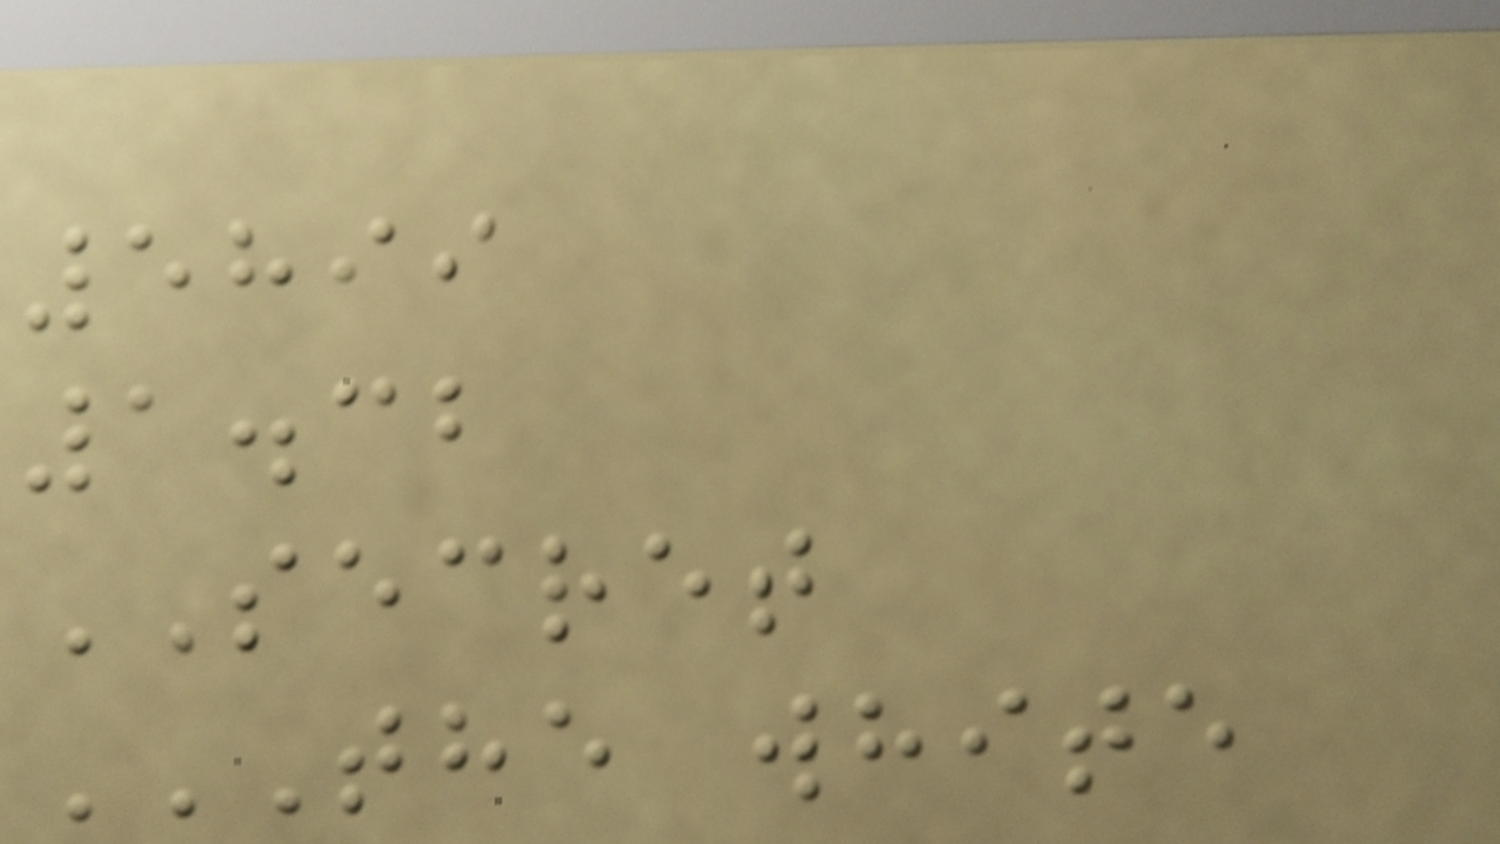5899
1.32
SECRET
THE WHITE
